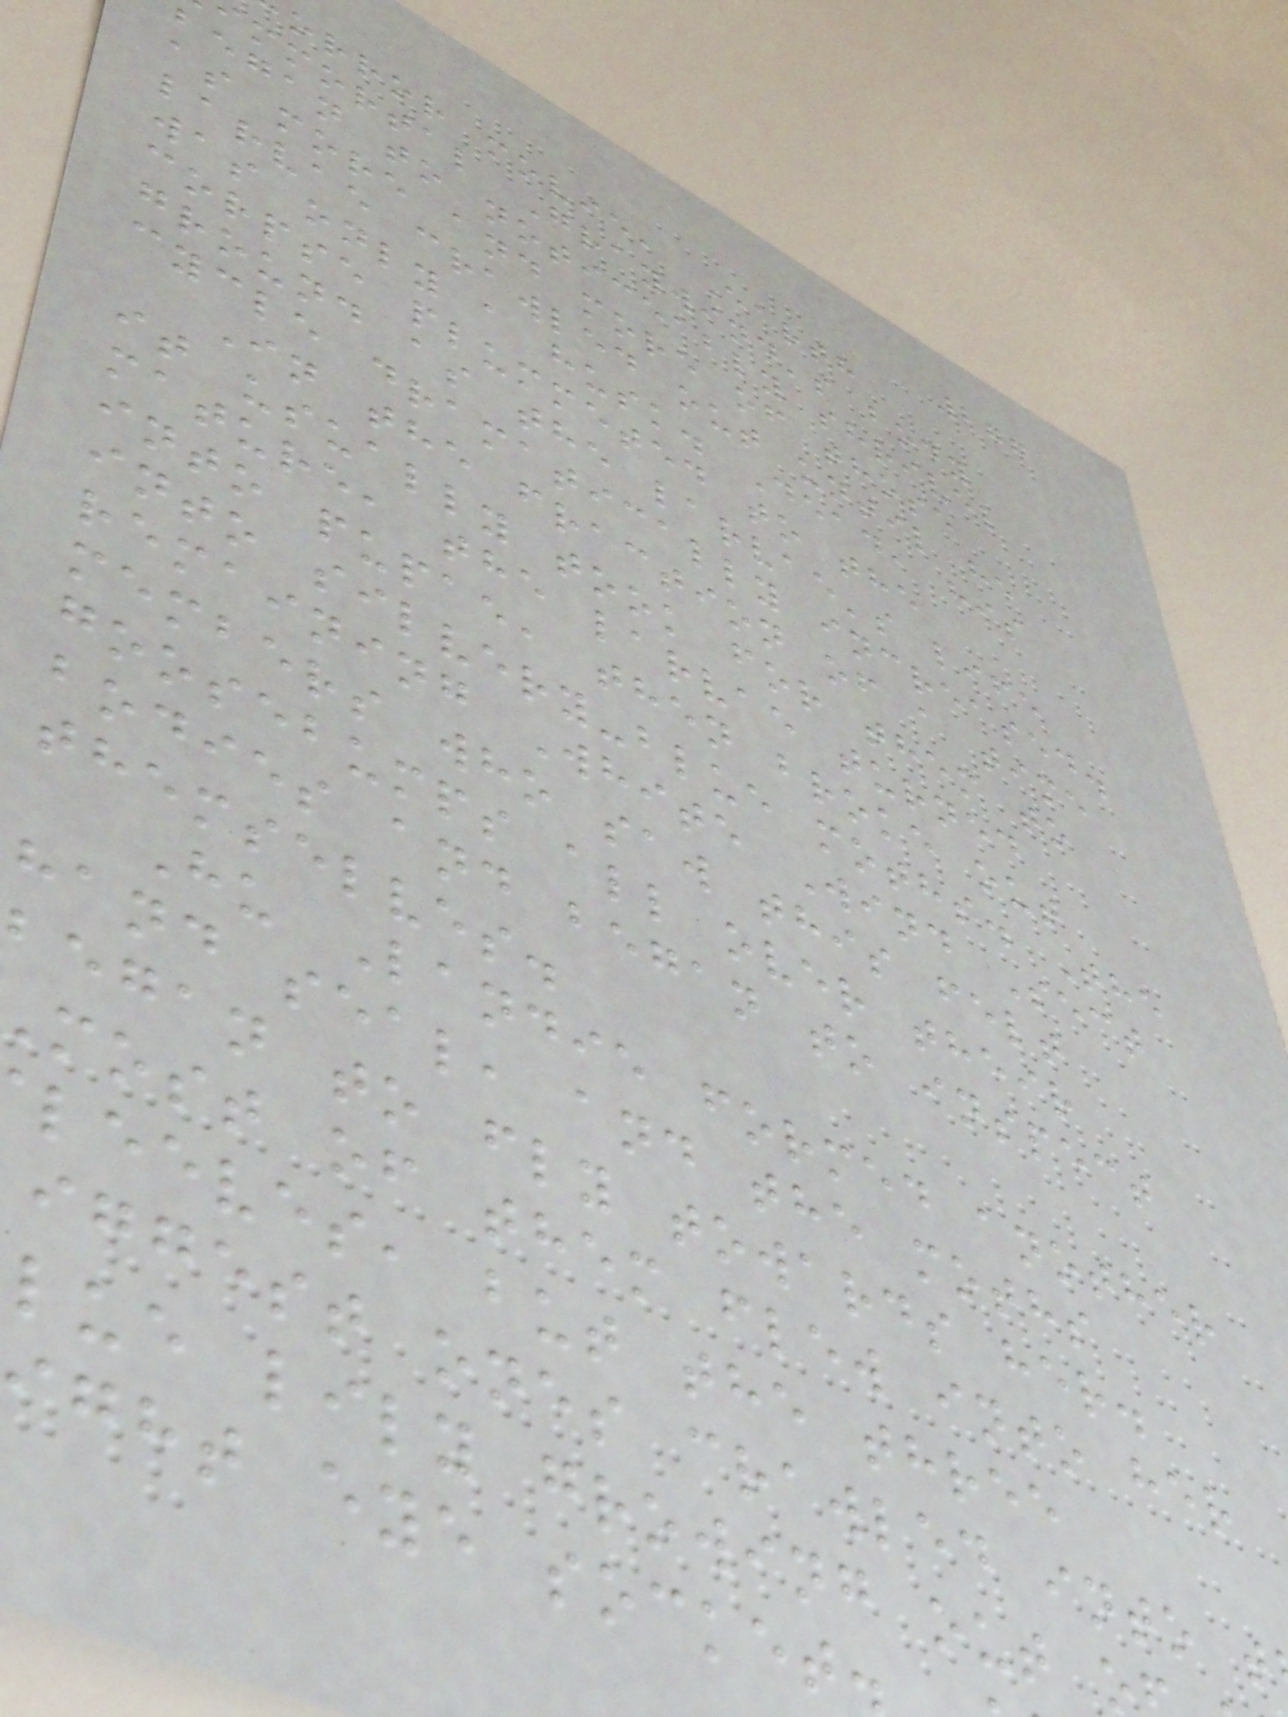277
orror movie, Earth
mmortal Graywind's body
began to noticeably shrivel
as more and more of those
larvae crawled out until he
was only a husk. Dead, his
corpse plummeted to the
ground as the larvae's life
cycle dramatically increased.
In the fraction of a time
it usually took for them to
mature, the larvae turned
into pupae, then broke out
into silvery-blue moths. The
remaining White Wind Sect
members who saw this felt
goosebumps all over their
bodies and began to inspect
themselves.
Hu Landie formed another
hand seal, and the moths
began to fly towards her.
most of them flew into her
leeves, but the three
iggest ones crawled into t
lue lily growing out o
ght eye socket.
